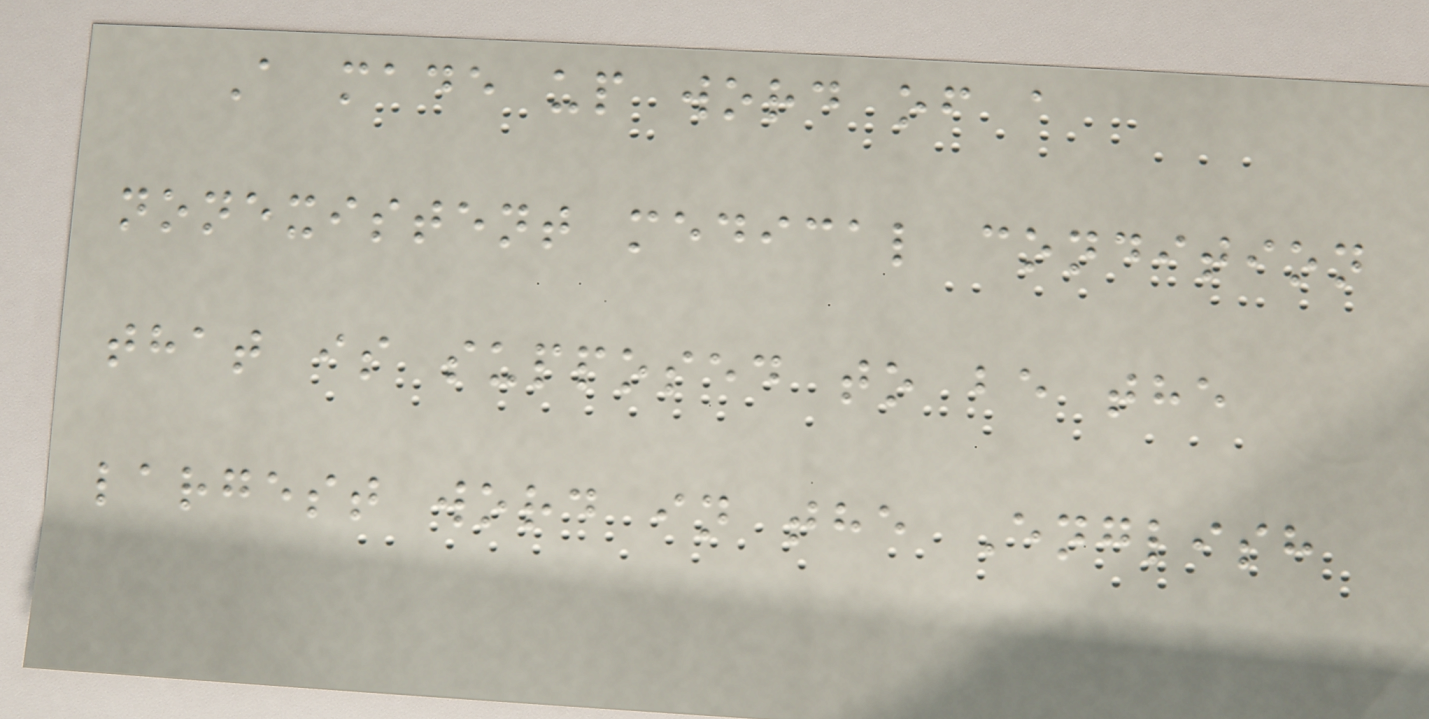A made up word of a
nonexistent medical condition
that is supposed to be the
largest word in the English
